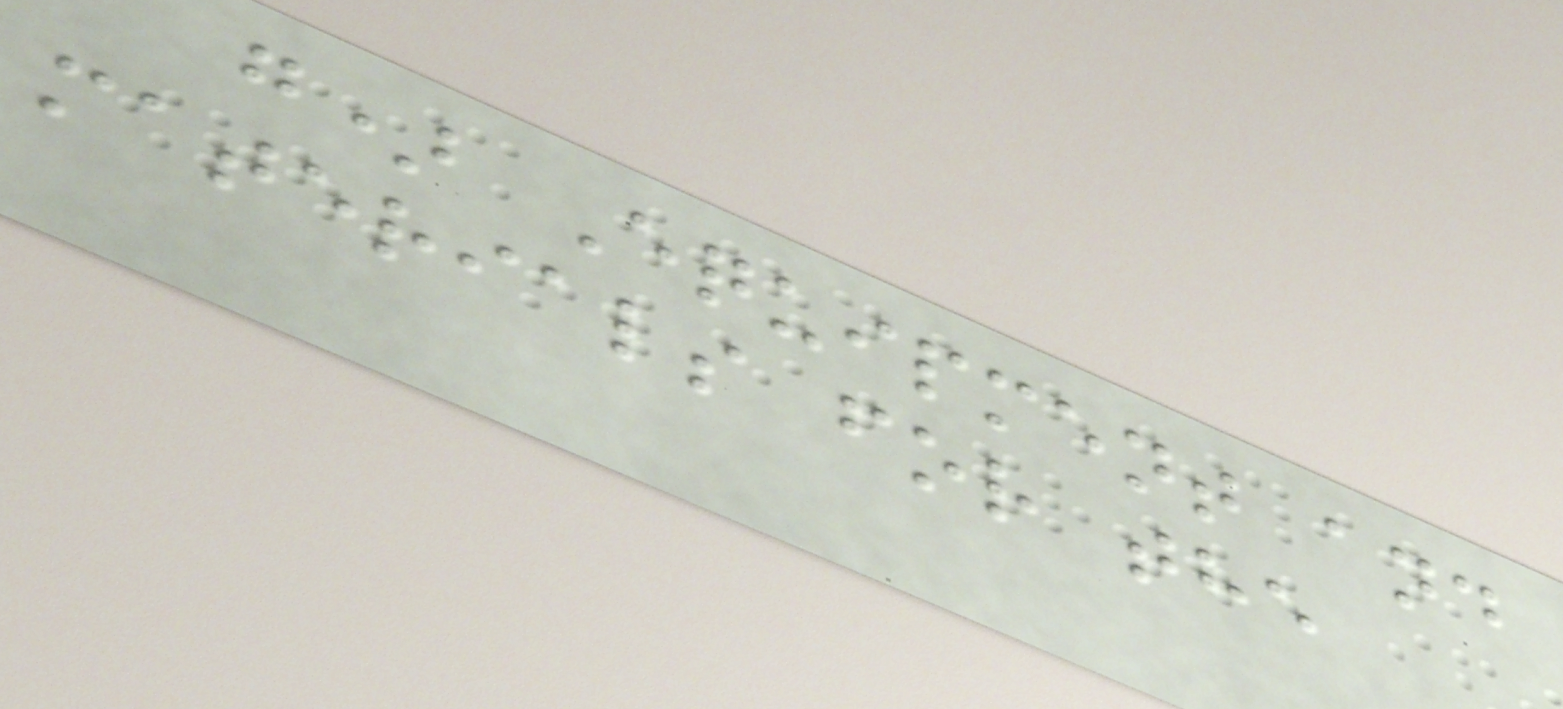g) Equipment and
materials for the
